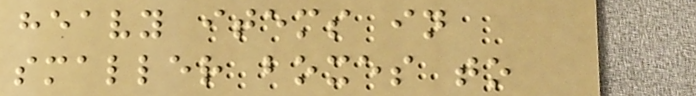heavy items in
smaller boxes to
